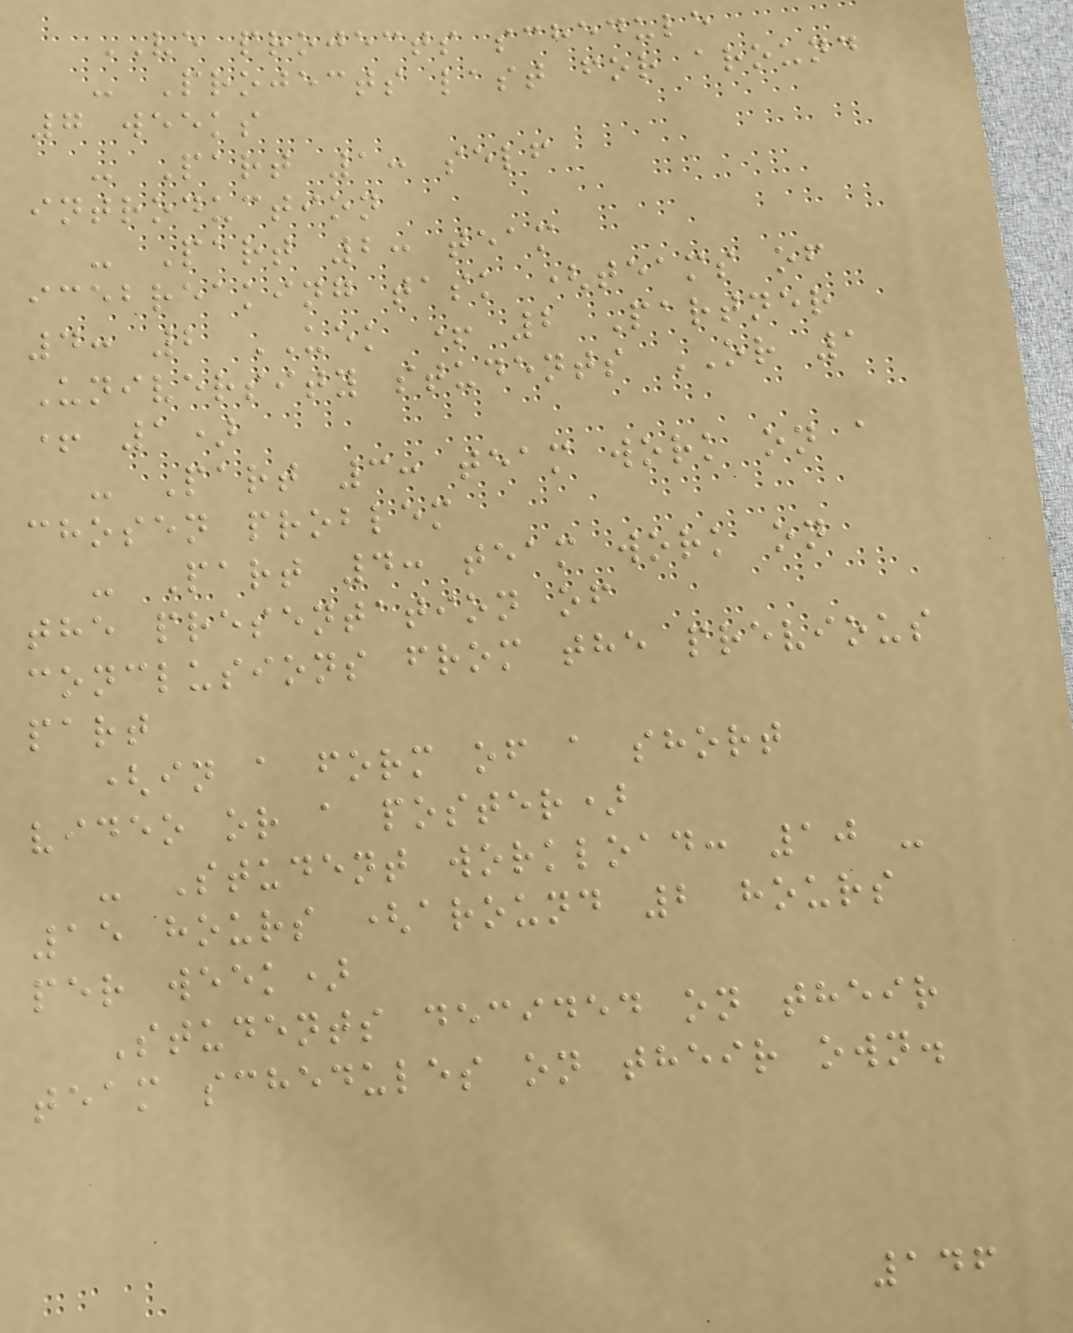VE projects schedule
- Projects last for around
7 weeks
- Part 1: self
introduction
- Part 2: team
icebreaking task (teams of
4: 2 UEK + 2 Partner
University students OR 1
+ 1)
- Part 3: team work on a
chosen problem
- Part 4: team work on
the presentation of
conclusions from the previous
part
(in a form of a short
video or a poster)
- Student workload: 10 -
15 hours (around 2 hours
per week)
Students decided on their
team schedules on their own.
146
